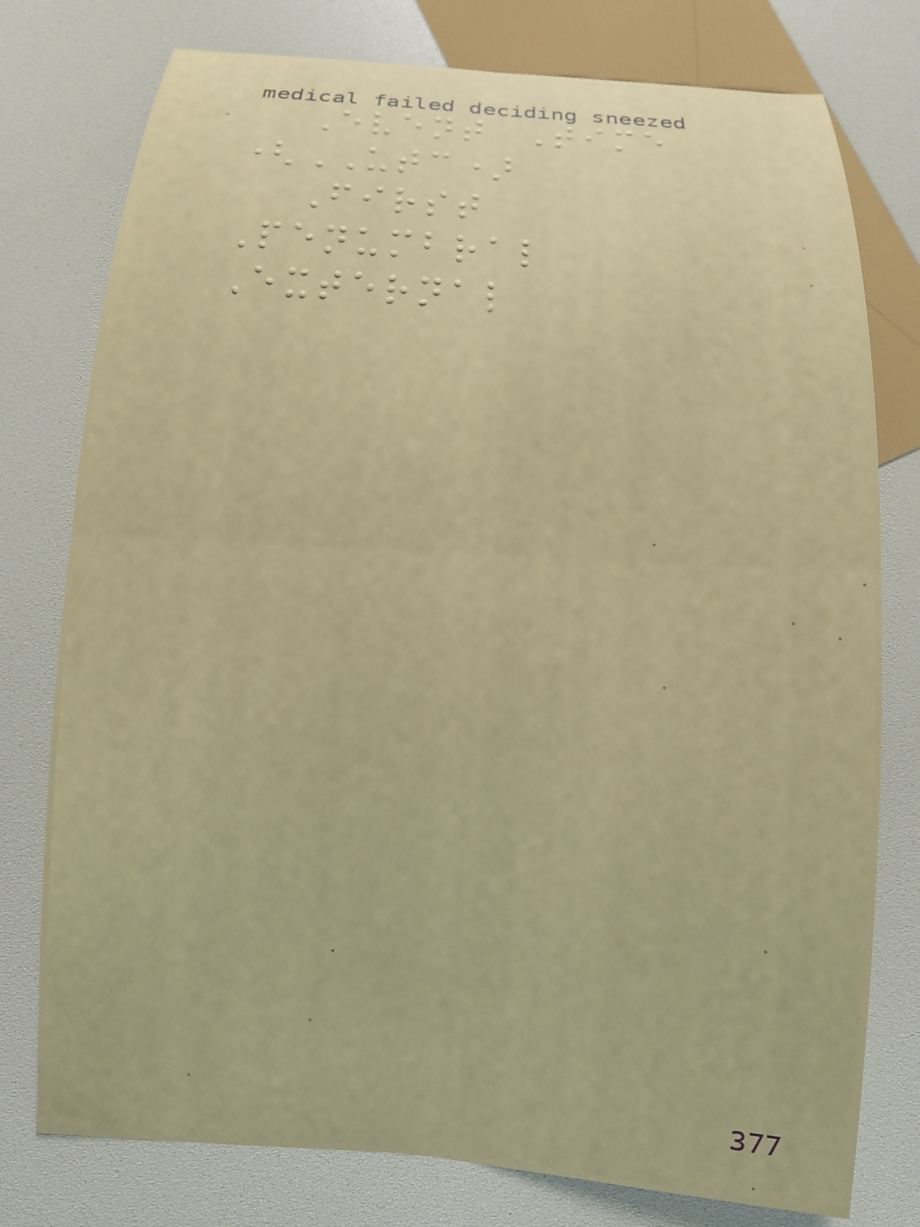Event Time
(UTC)
First
Penumbral
External
